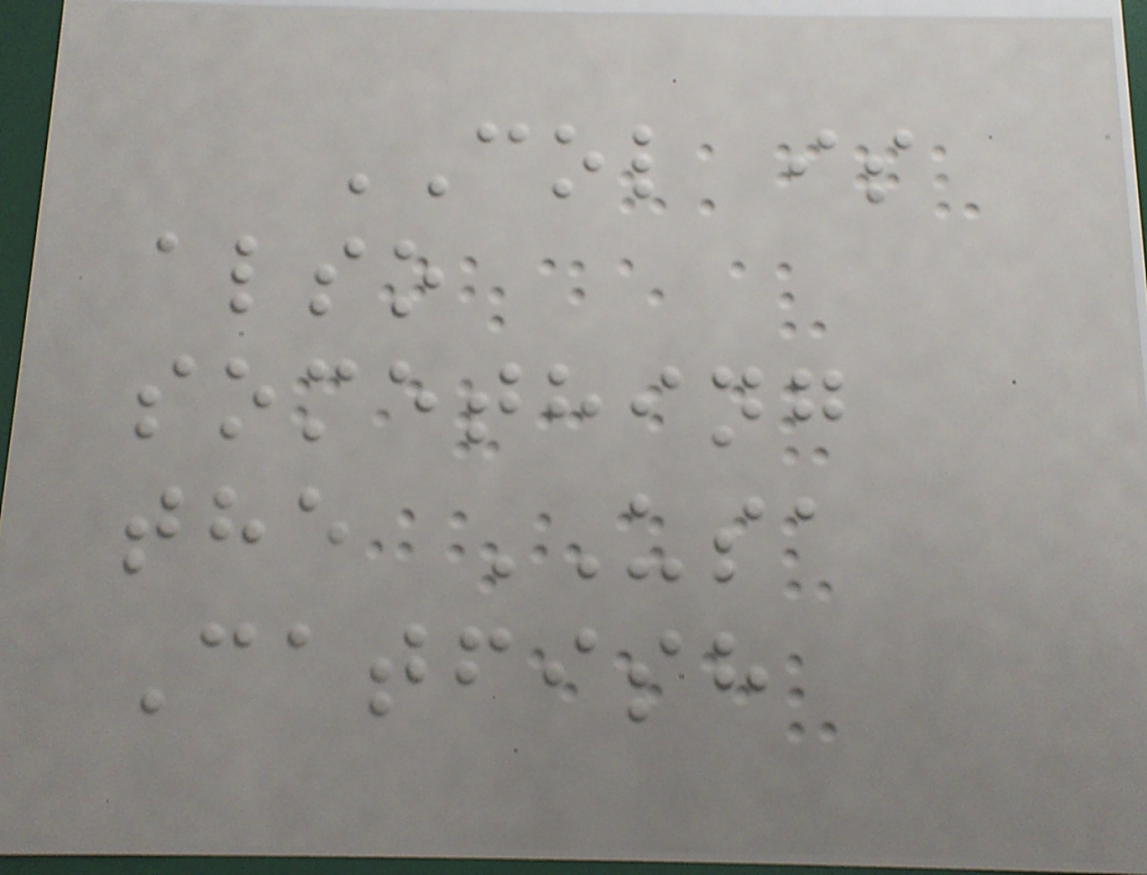COL is
also
something
the USA
Catfish
